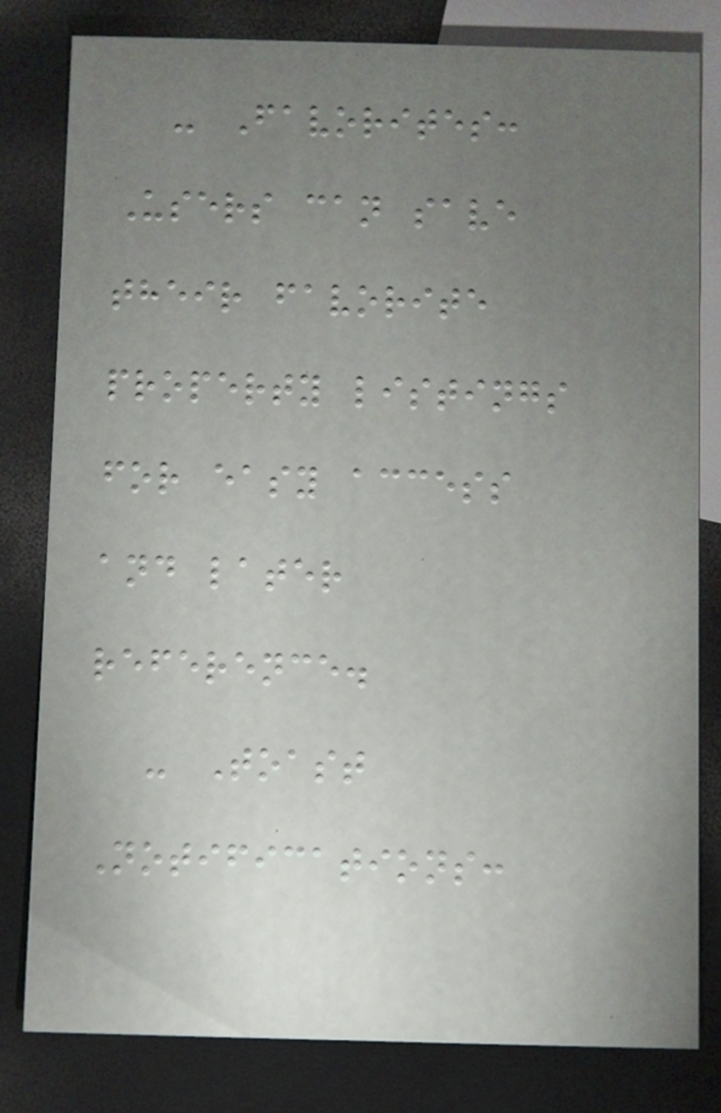- Favorites:
Users can save
their favorite
property listings
for easy access
and later
reference.
- Toast
Notifications:
